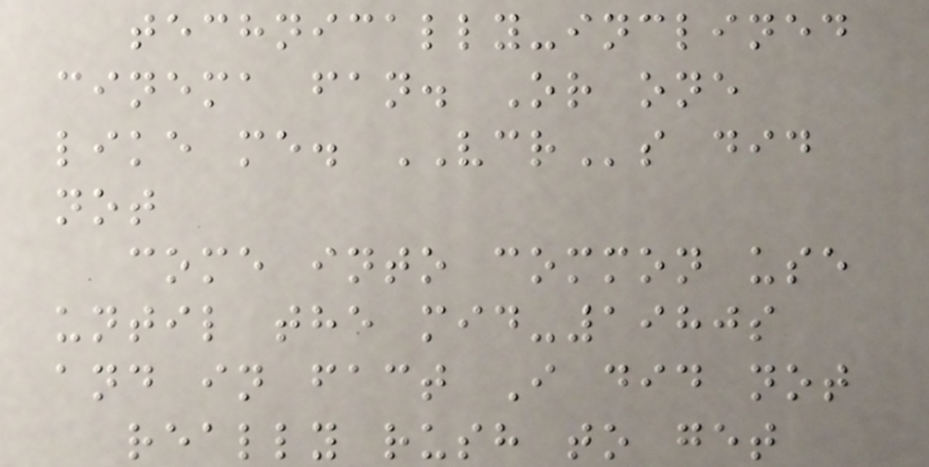technically-inclined
cinema fan. Or one
like me. VCRs did
not
come into common use
until the mid-1980s
and in fact I did not
really rush to get
